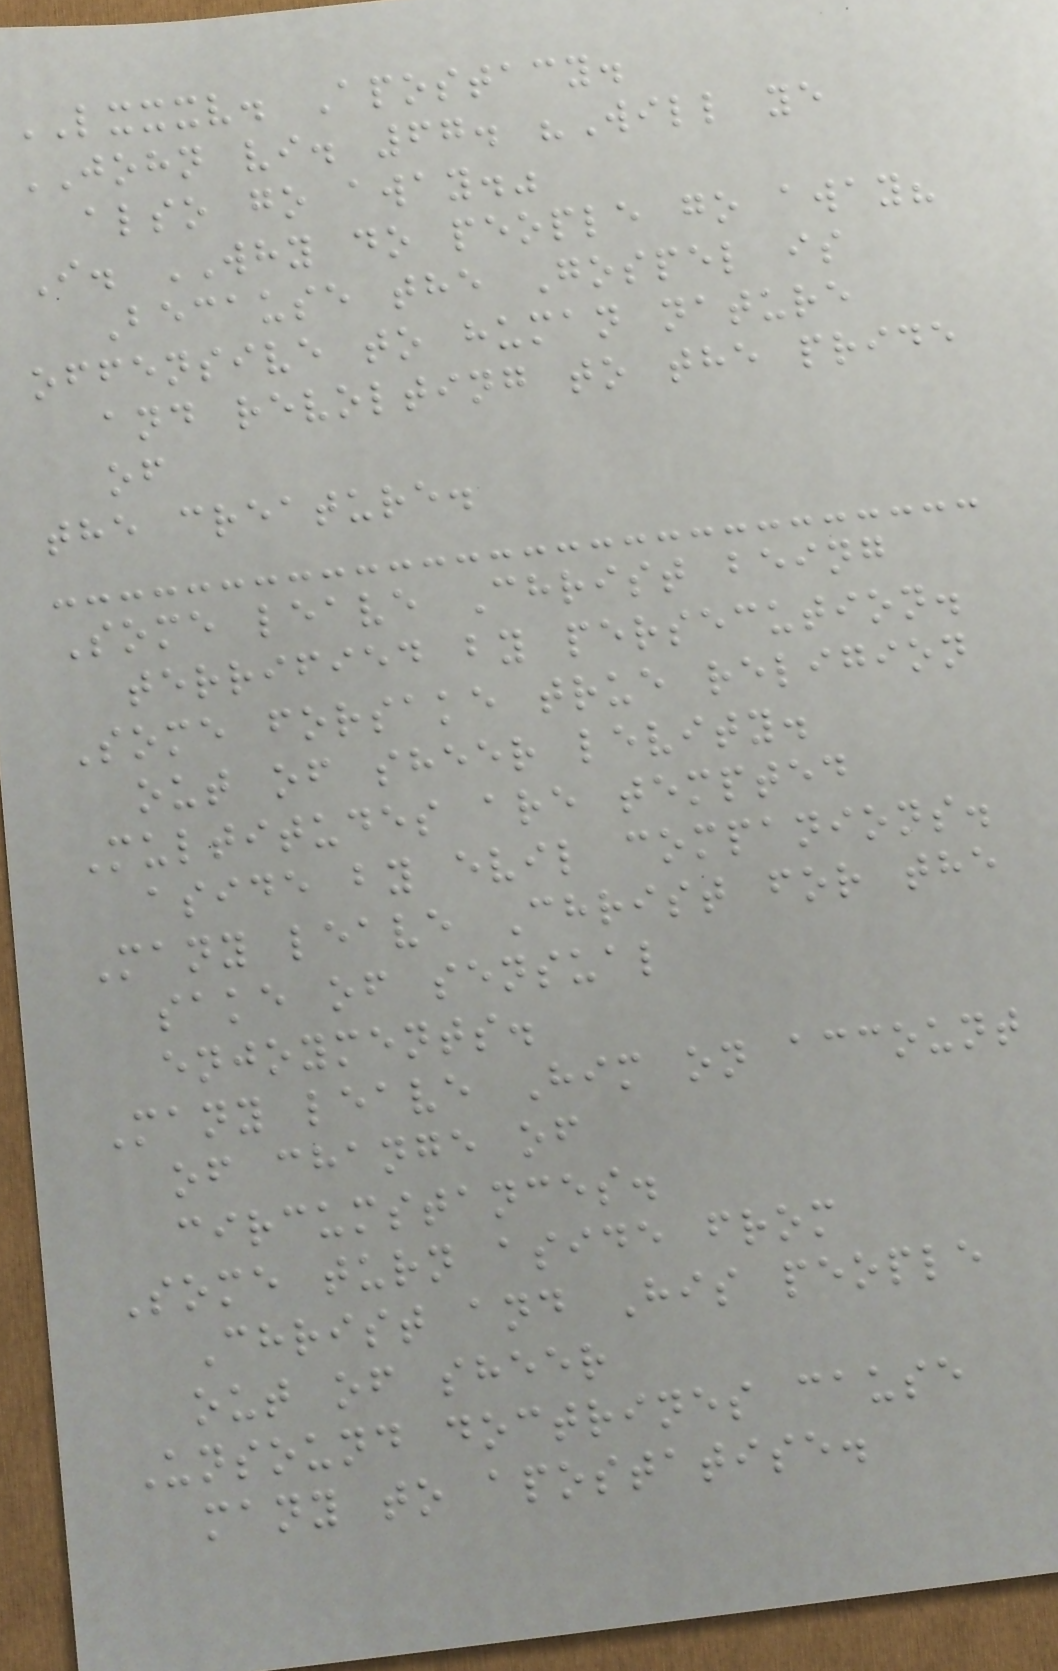LXXXV. Apostacy.
JOHN vi. 67. "Will ye
also go away."
I. WHY do people go away?
Because the Gospel is
offensive to human nature
and revolting to the pride
of
the creature.
Some leave Christ being
terrified by persecution.
Some forsake true religion
out of sheer levity.
Multitudes are tempted
aside by evil companions.
Many leave Christ for the
sake of sensual
enjoyments.
Many leave Him on account
of change of
circumstances.
Some turn aside from
Christ and His people
out of sheer
Unsound doctrines cause
many to apostatise.
